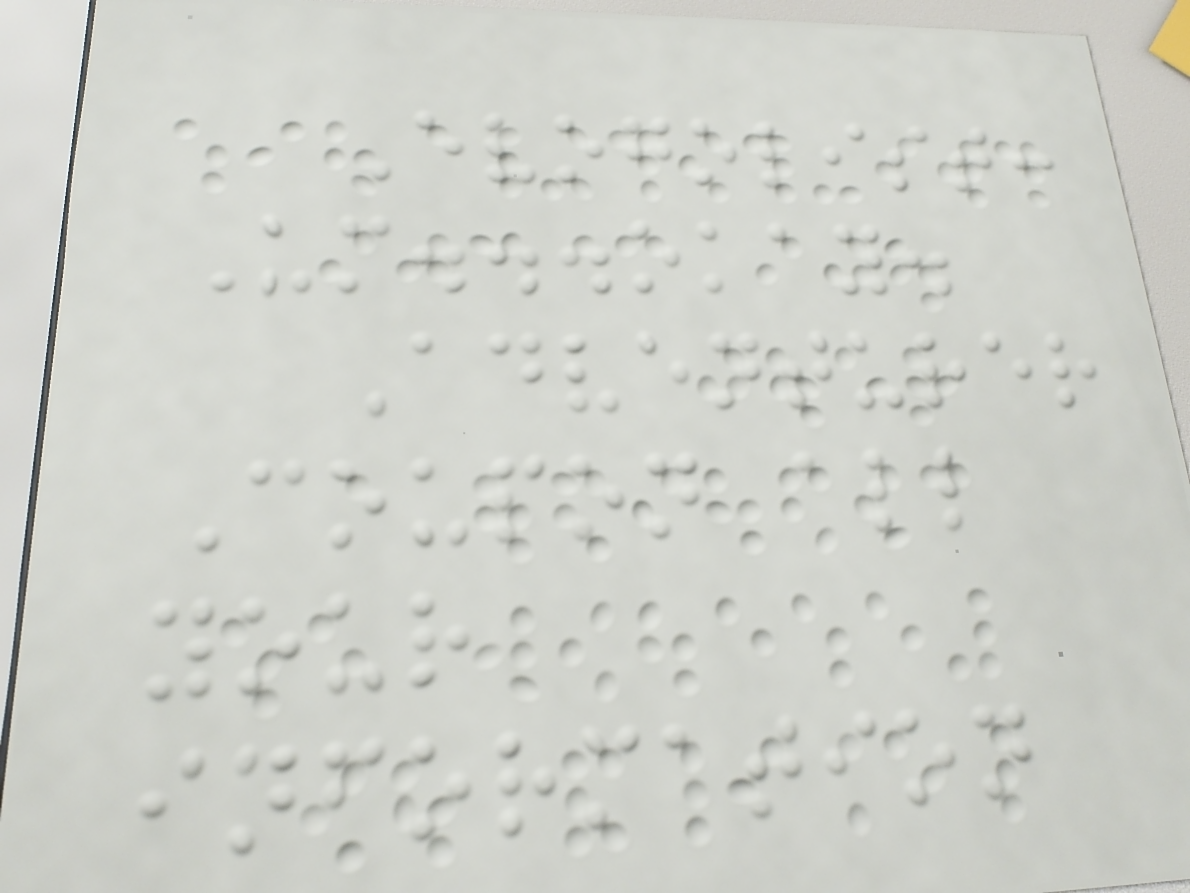Evogolist:
Um...okay.
Adventurer
Coupon all
your
information
